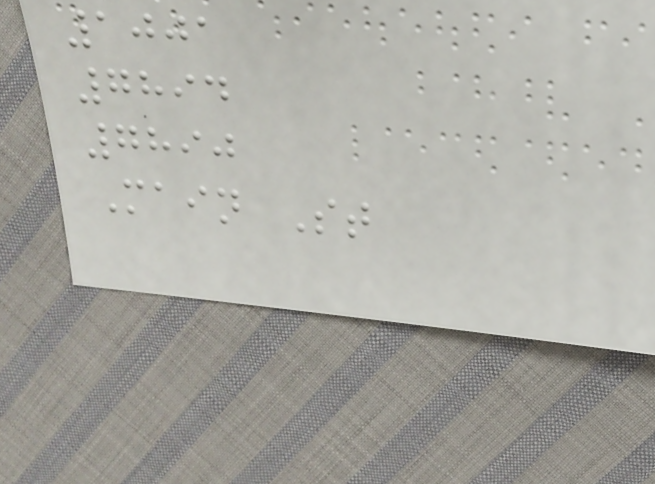1001
7894
7890
Main St
